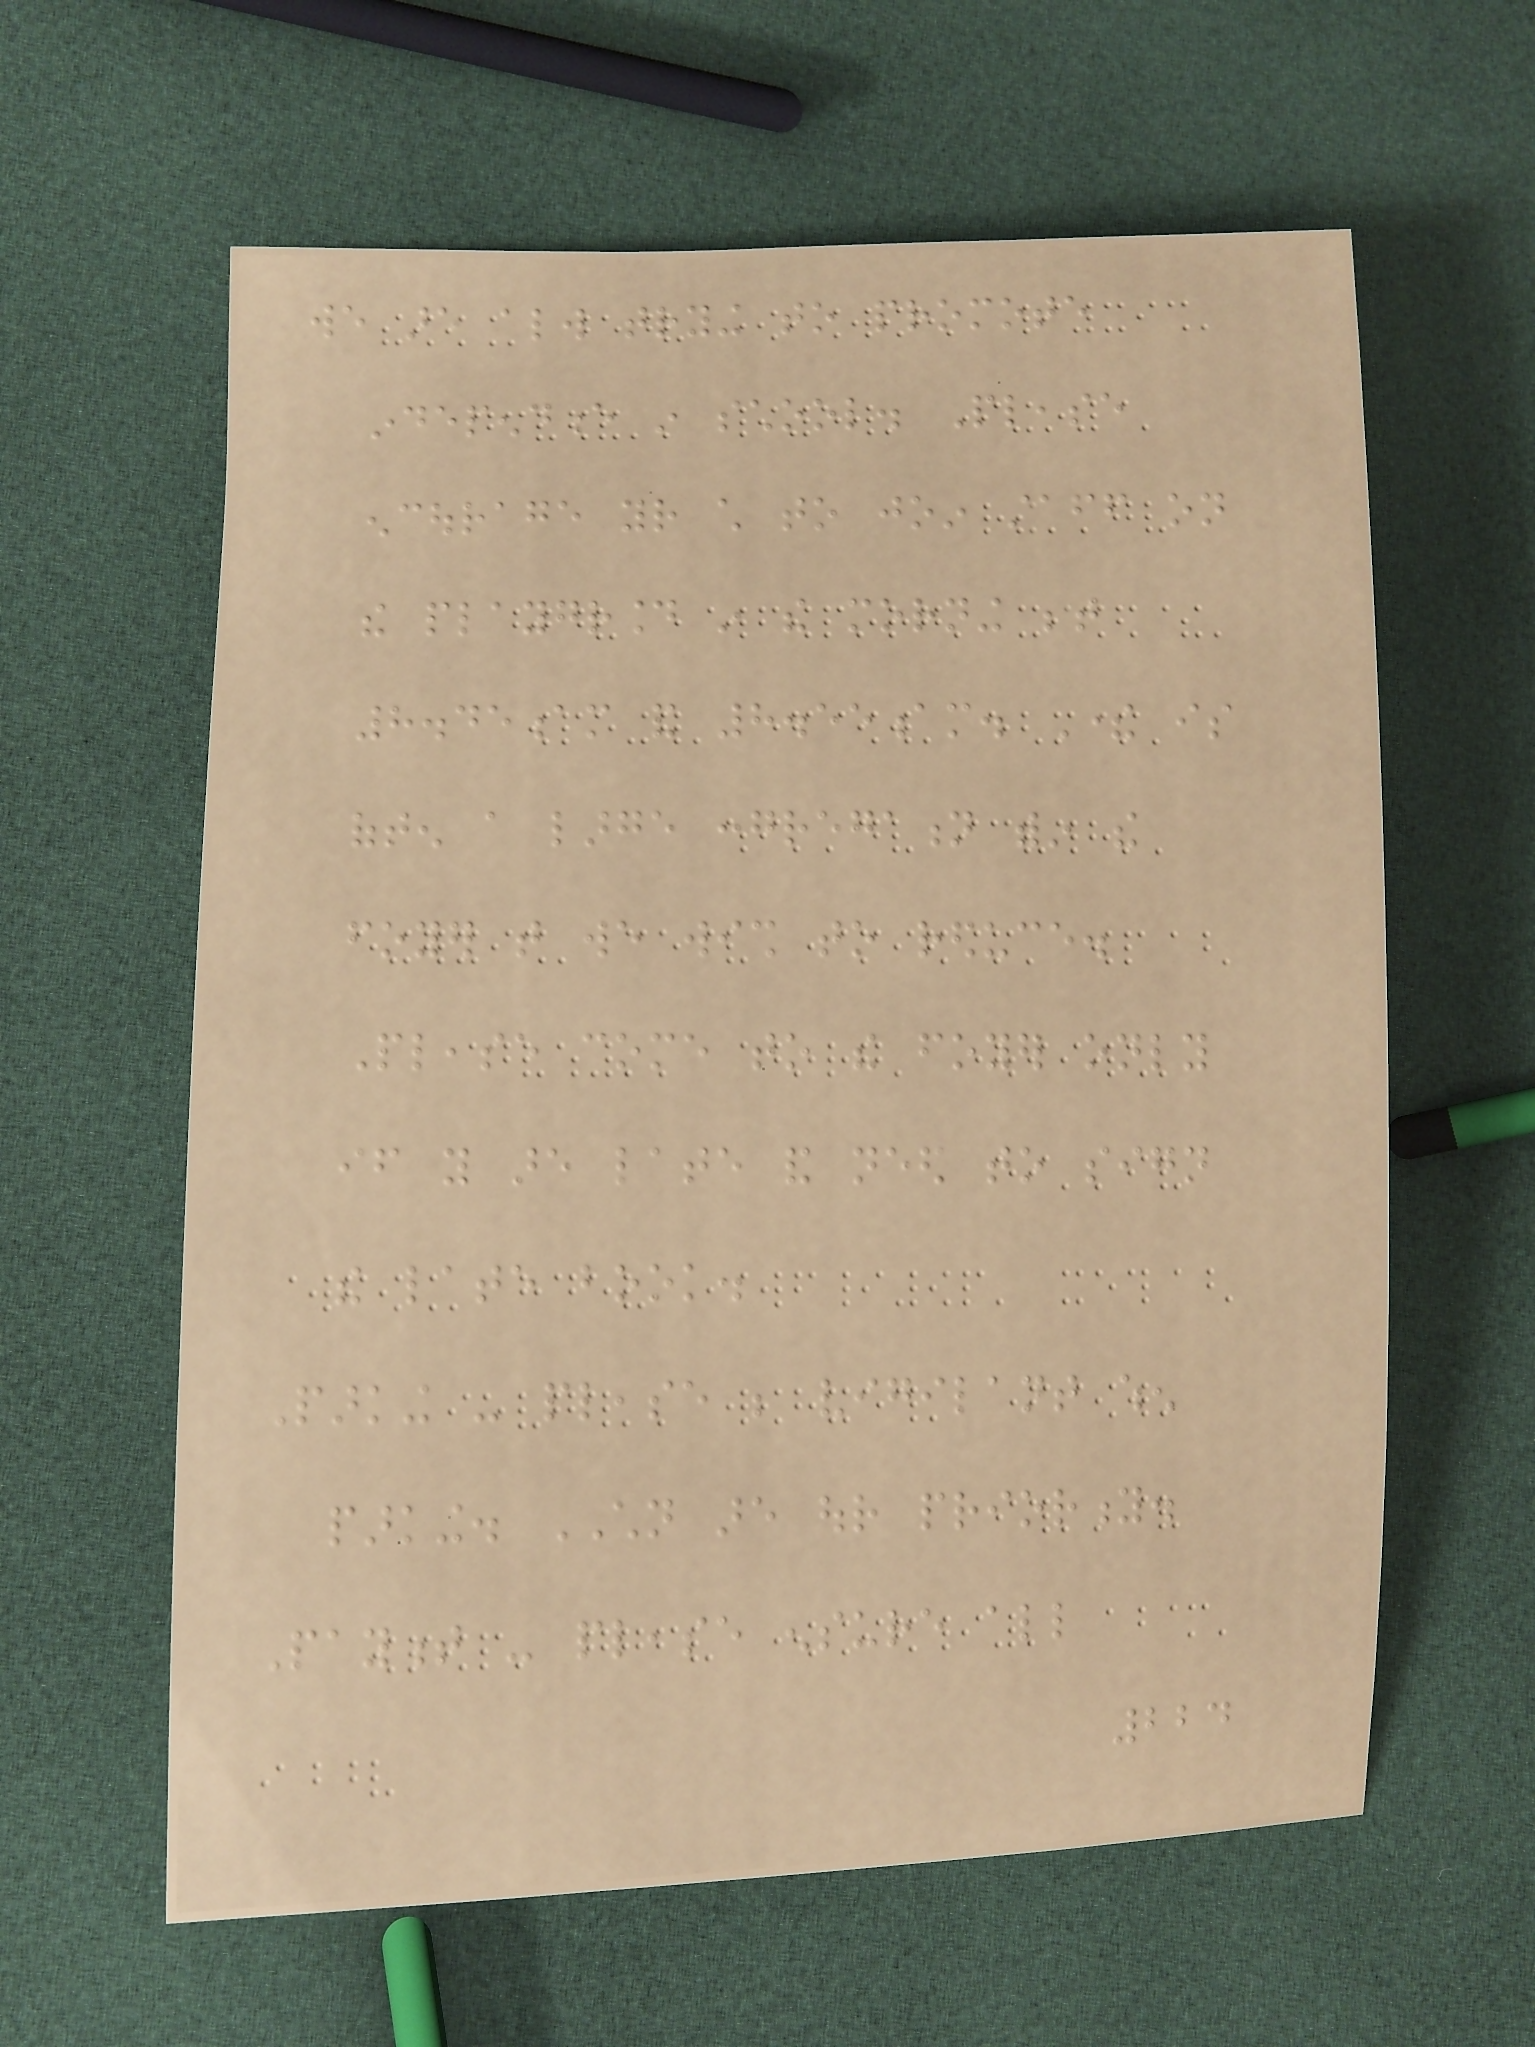we are always trying to promote
independence in school. Please
encourage your child to join staff on
the playground in the morning between
8.45am and 8.55am. There is
often a large congregation within the
foyer that we wish to reduce.
Please come to the foyer only
if you are late and need to sign
the late book.
Parking - please be vigilant when
parking. CHILDREN are our priority.
Payment - please ensure all
224
